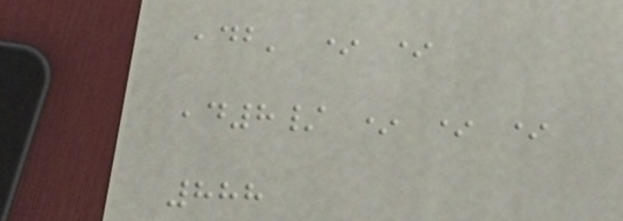,db' * *
,d8/ * * *
888
